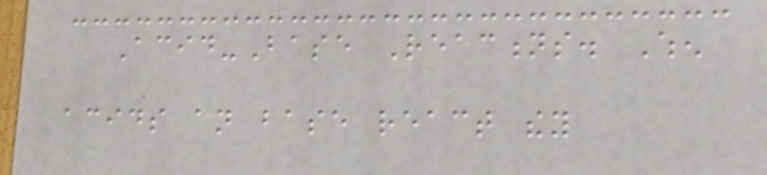Acid-Base Reactions. When
acids an base react they
